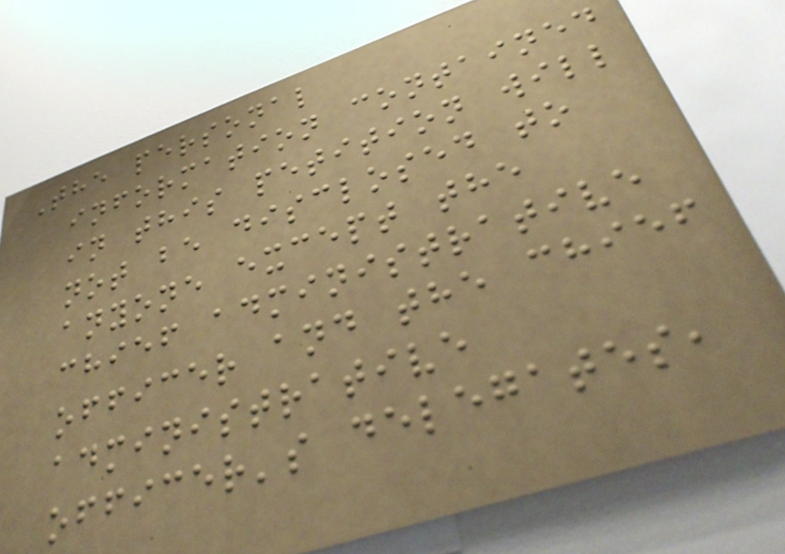The personal
information contained
in this petition will
not be disclosed to
anyone except the
chief administrative
officer and the chief
administrative
officer's delegates,
